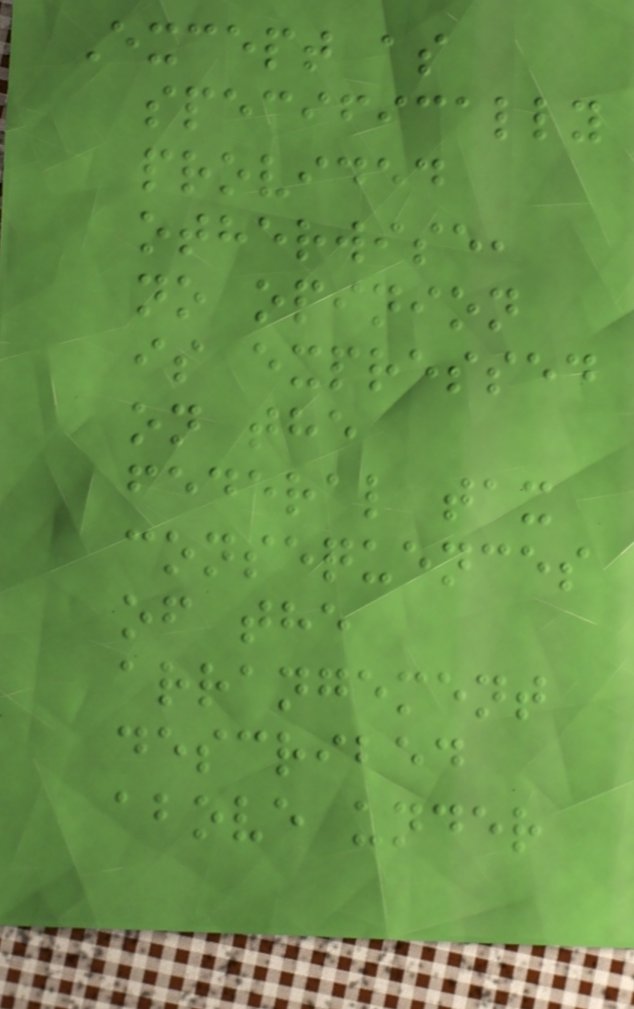Except as
specifically
provided
otherwise,
no opinion
is expressed
on the
federal tax
consequences
of the
arrangement
described
above under
